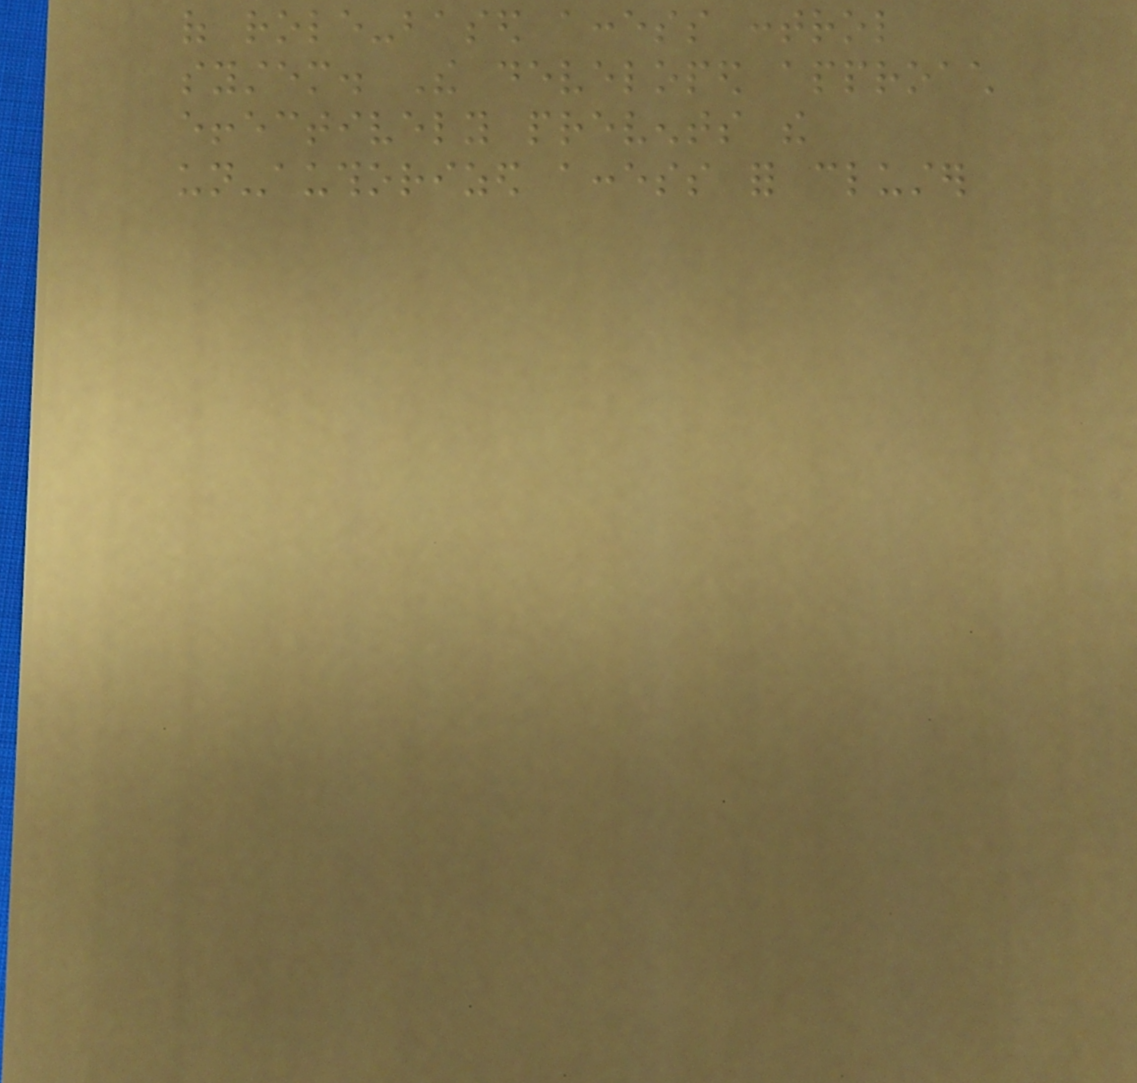of role-based access control
system. The developed approach
effectively prevents the
un-authorized access for cluster
